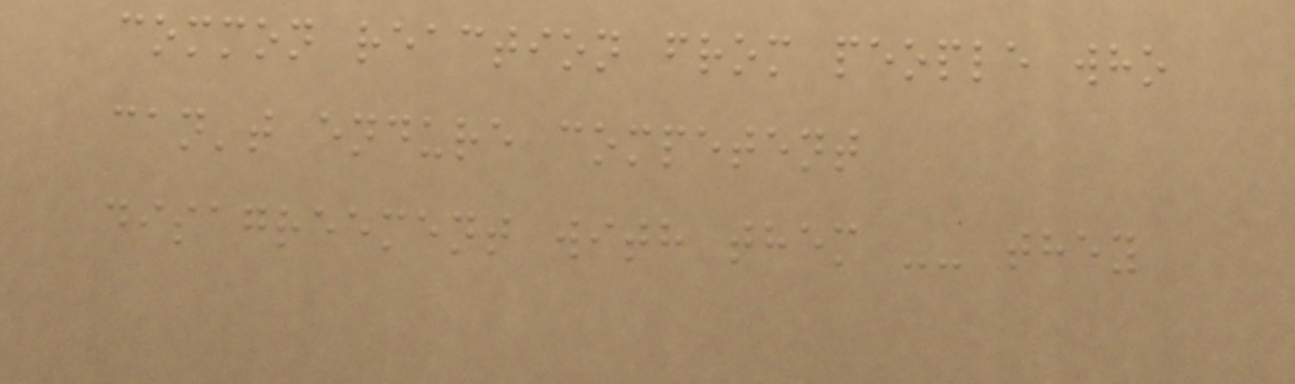common reaction from people who
can't endure competent
disagreement with them -- they
